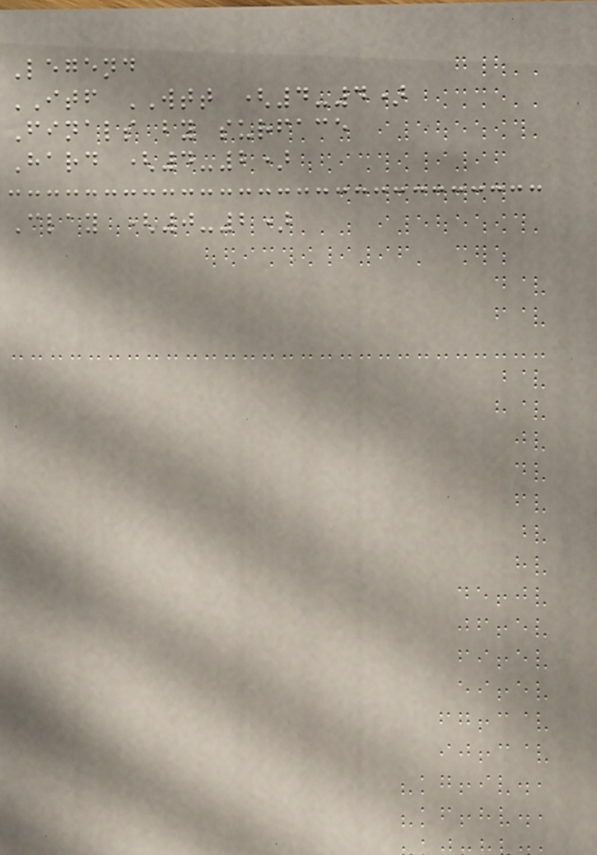Legend
ITF WTT (4-4)
Finals by surface
Hard (4-2)
Clay (0-2)
